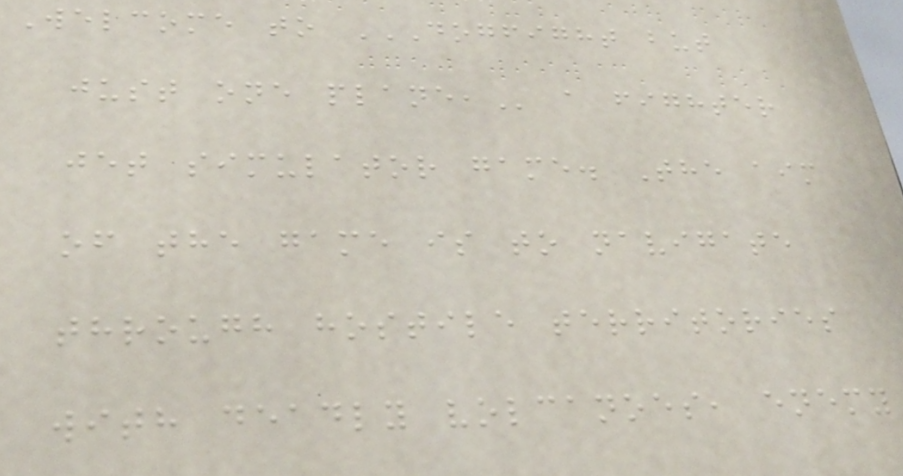Welcome to DOGFIGHT BUT
JUST ONE PLANE, a fighter
jet simulator game. The aim
of the game is to navigate
through hostile territories
with deadly volcanoes, enemy
